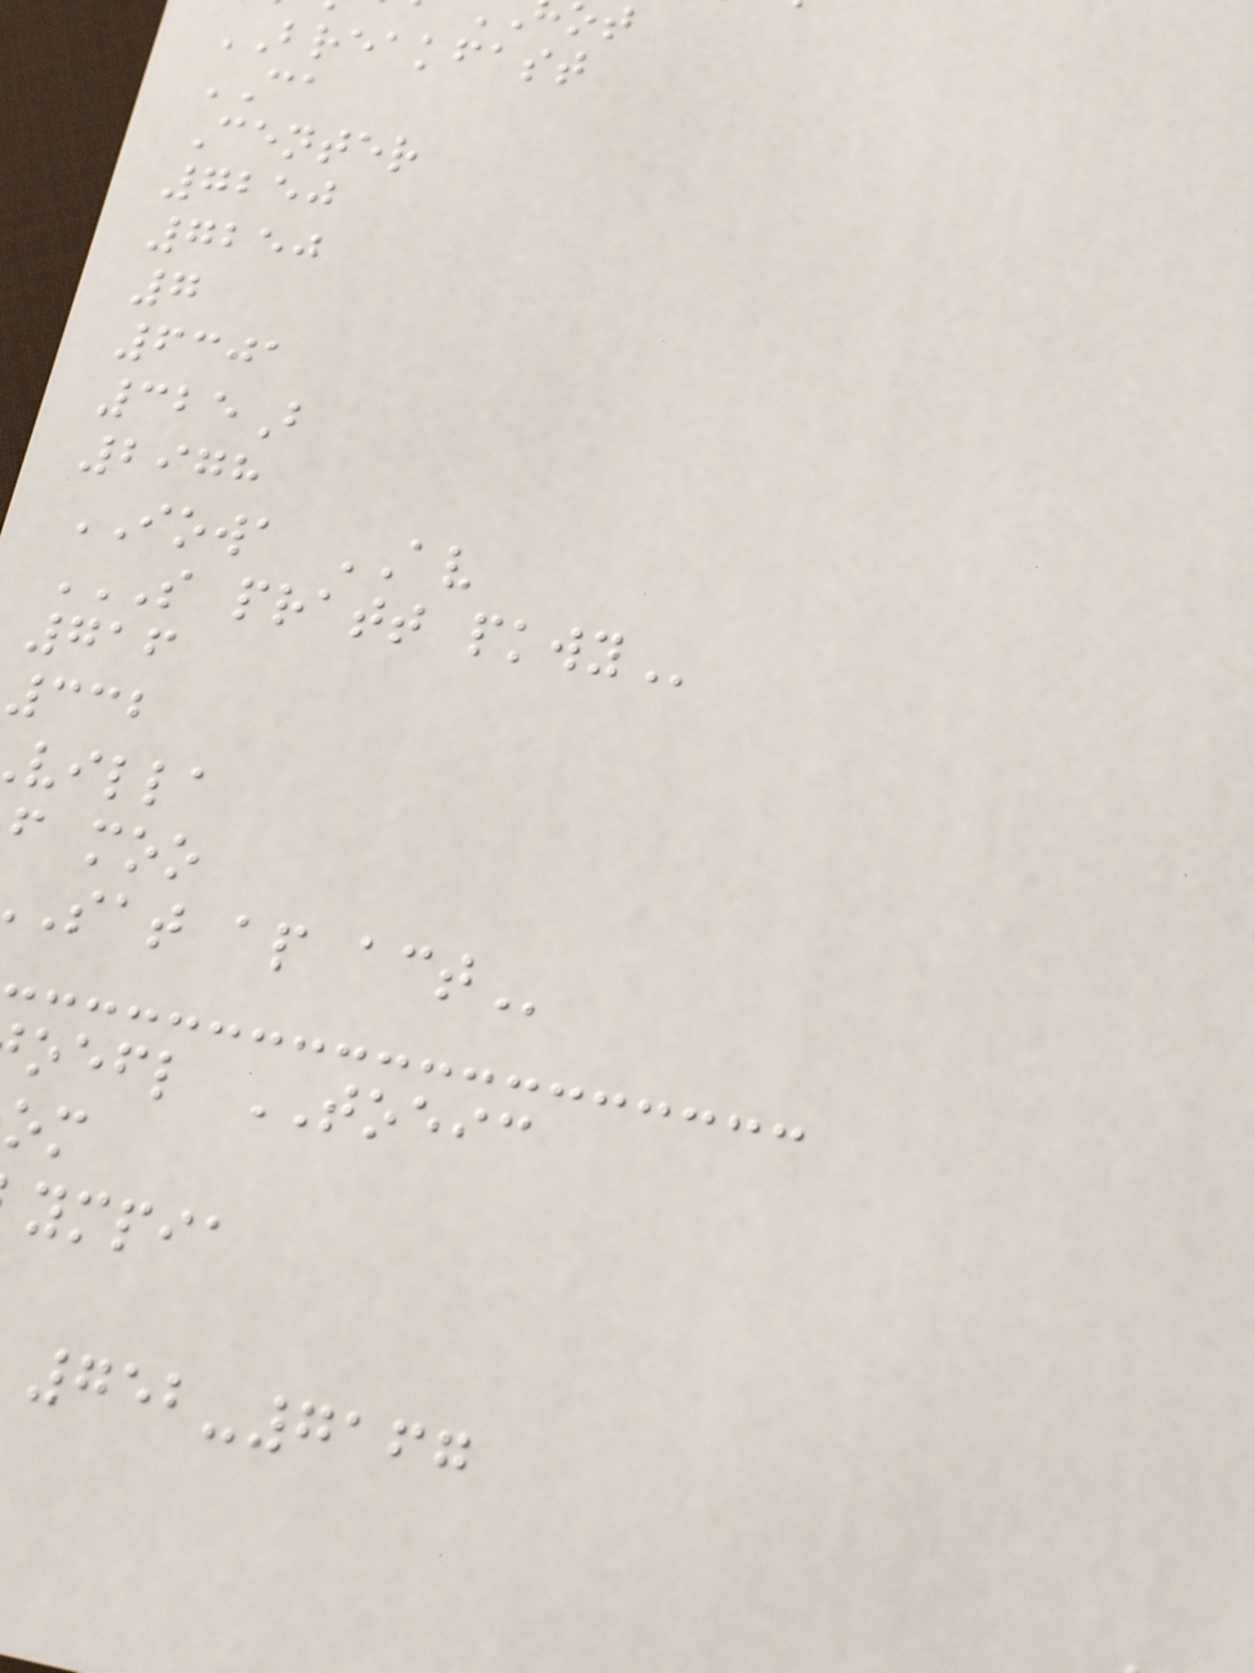BREAKFAST
CA
Center
7250
7250
7
6301
325B
2978
IOWA AV
S PRATT PKWY
716
332
villa
f moo
sat ap
oefl TOEIC
ympia
752-7167
